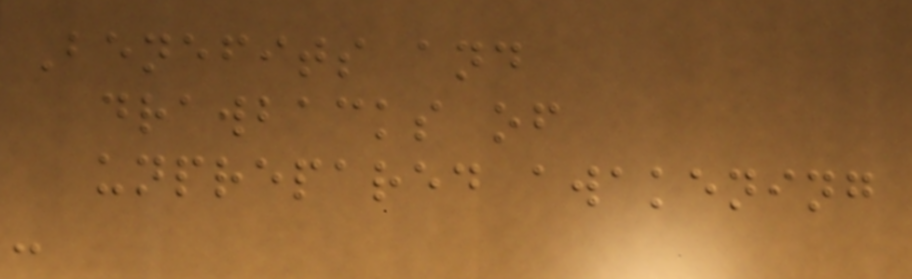Benefits and
drawbacks of
unprepared awakening
-
